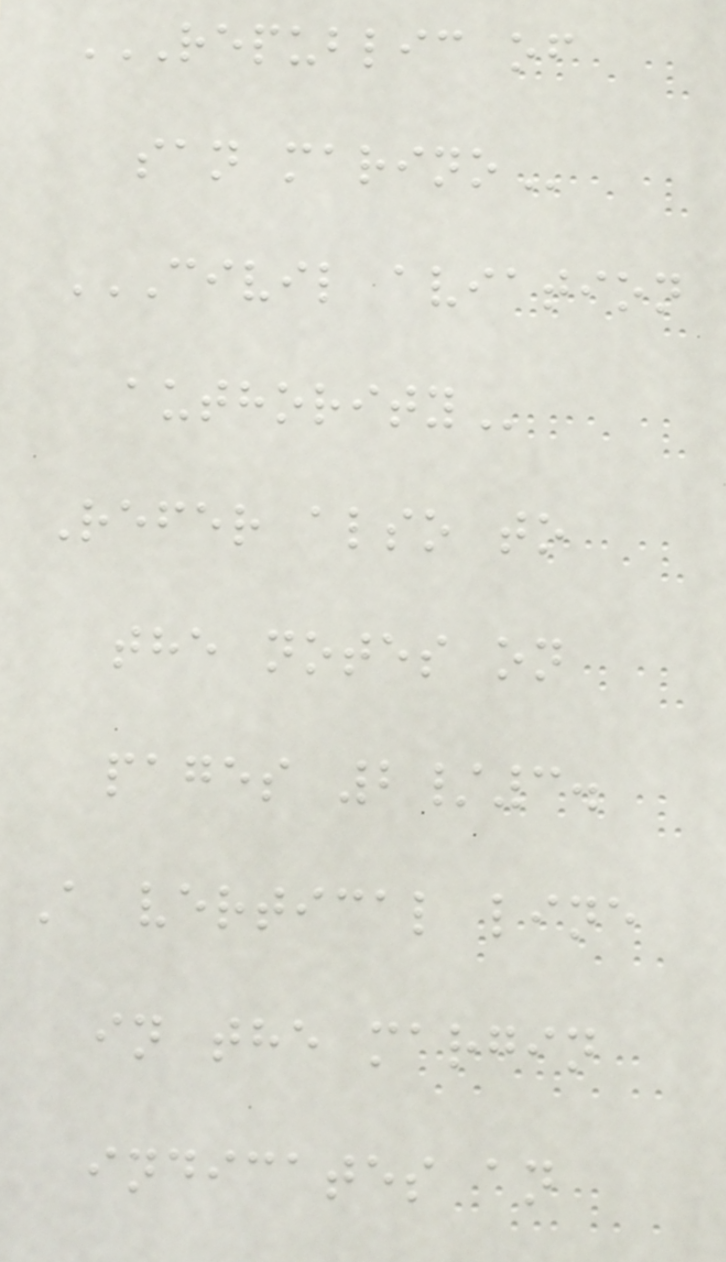REPUBLIC OF
SAN MARINO
CIVIL AVIATION
AUTHORITY
Refer also to
the notes on
pages 2/3.
A vertical line
in the margin
indicates an
